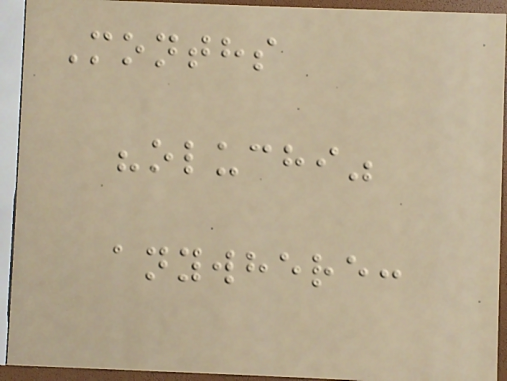Months
"oluchi"
anywhere:
